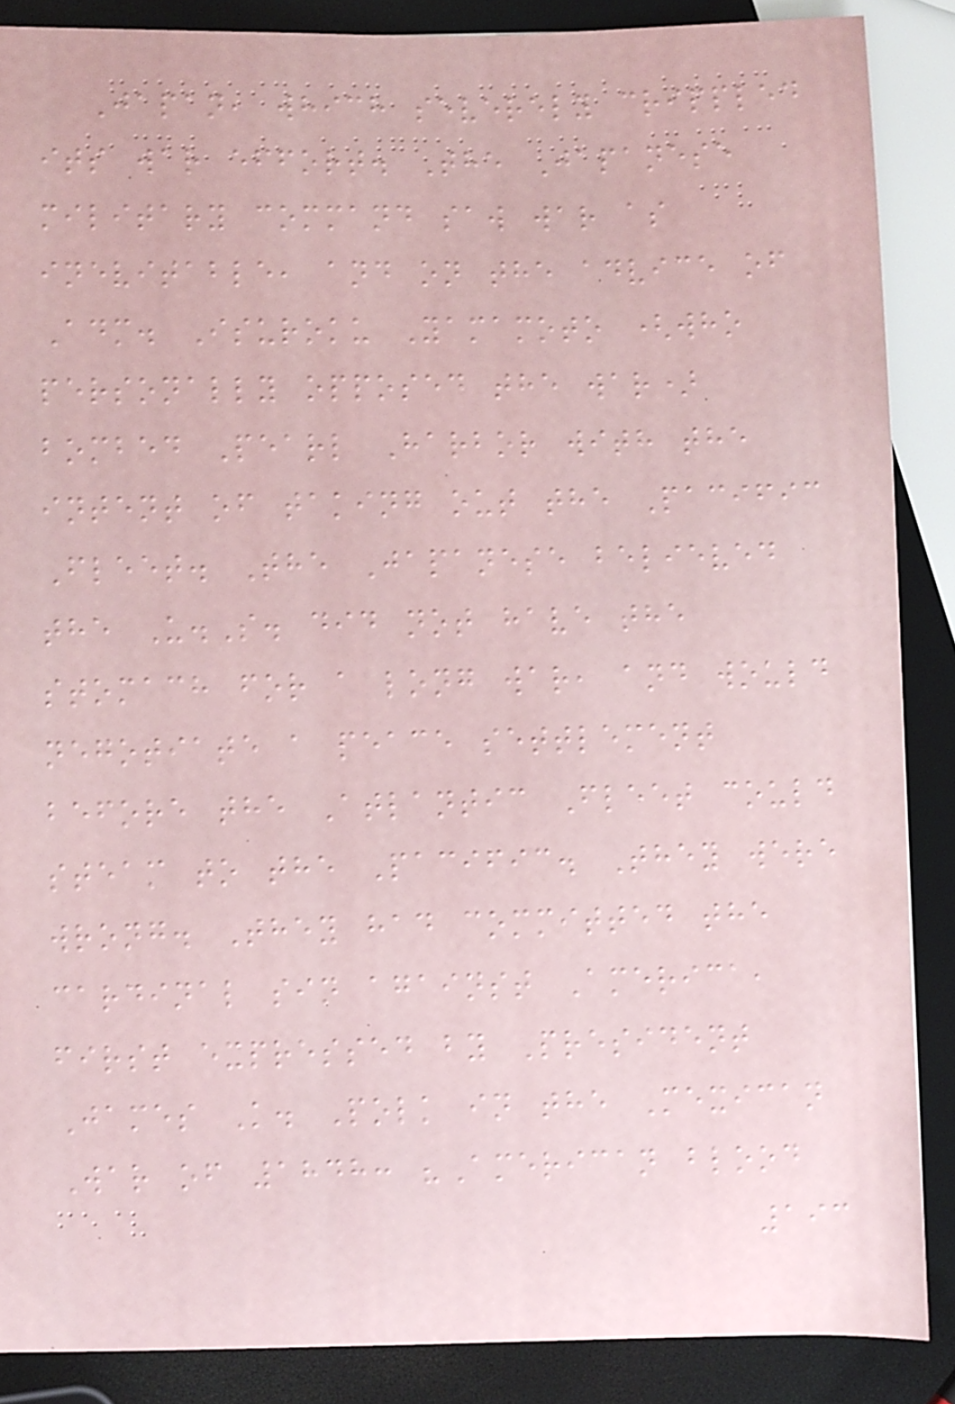Japan, which severely crippled
its war effort. The Japanese
military command saw war as
inevitable, and on the advice of
Adm. Isuroku Yamamoto (who
personally opposed the war)
bombed Pearl Harbor with the
intent of taking out the Pacific
Fleet. The Japanese believed
the U.S. did not have the
stomach for a long war, and would
negotiate a peace settlement
before the Atlantic Fleet could
steam to the Pacific. They were
wrong. They had committed the
cardinal sin against America,
first expressed by President
James K. Polk in the Mexican
War of 1848: "American blood
193
